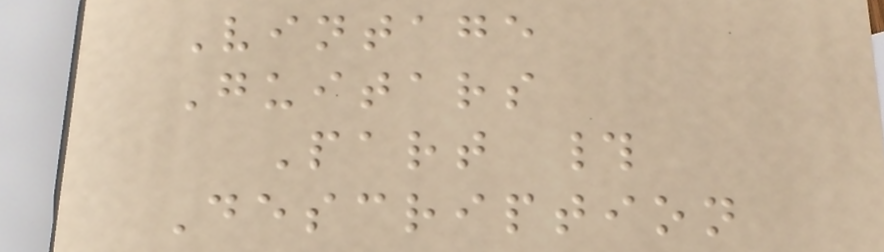Vintage
Guitars
Part #
Description
